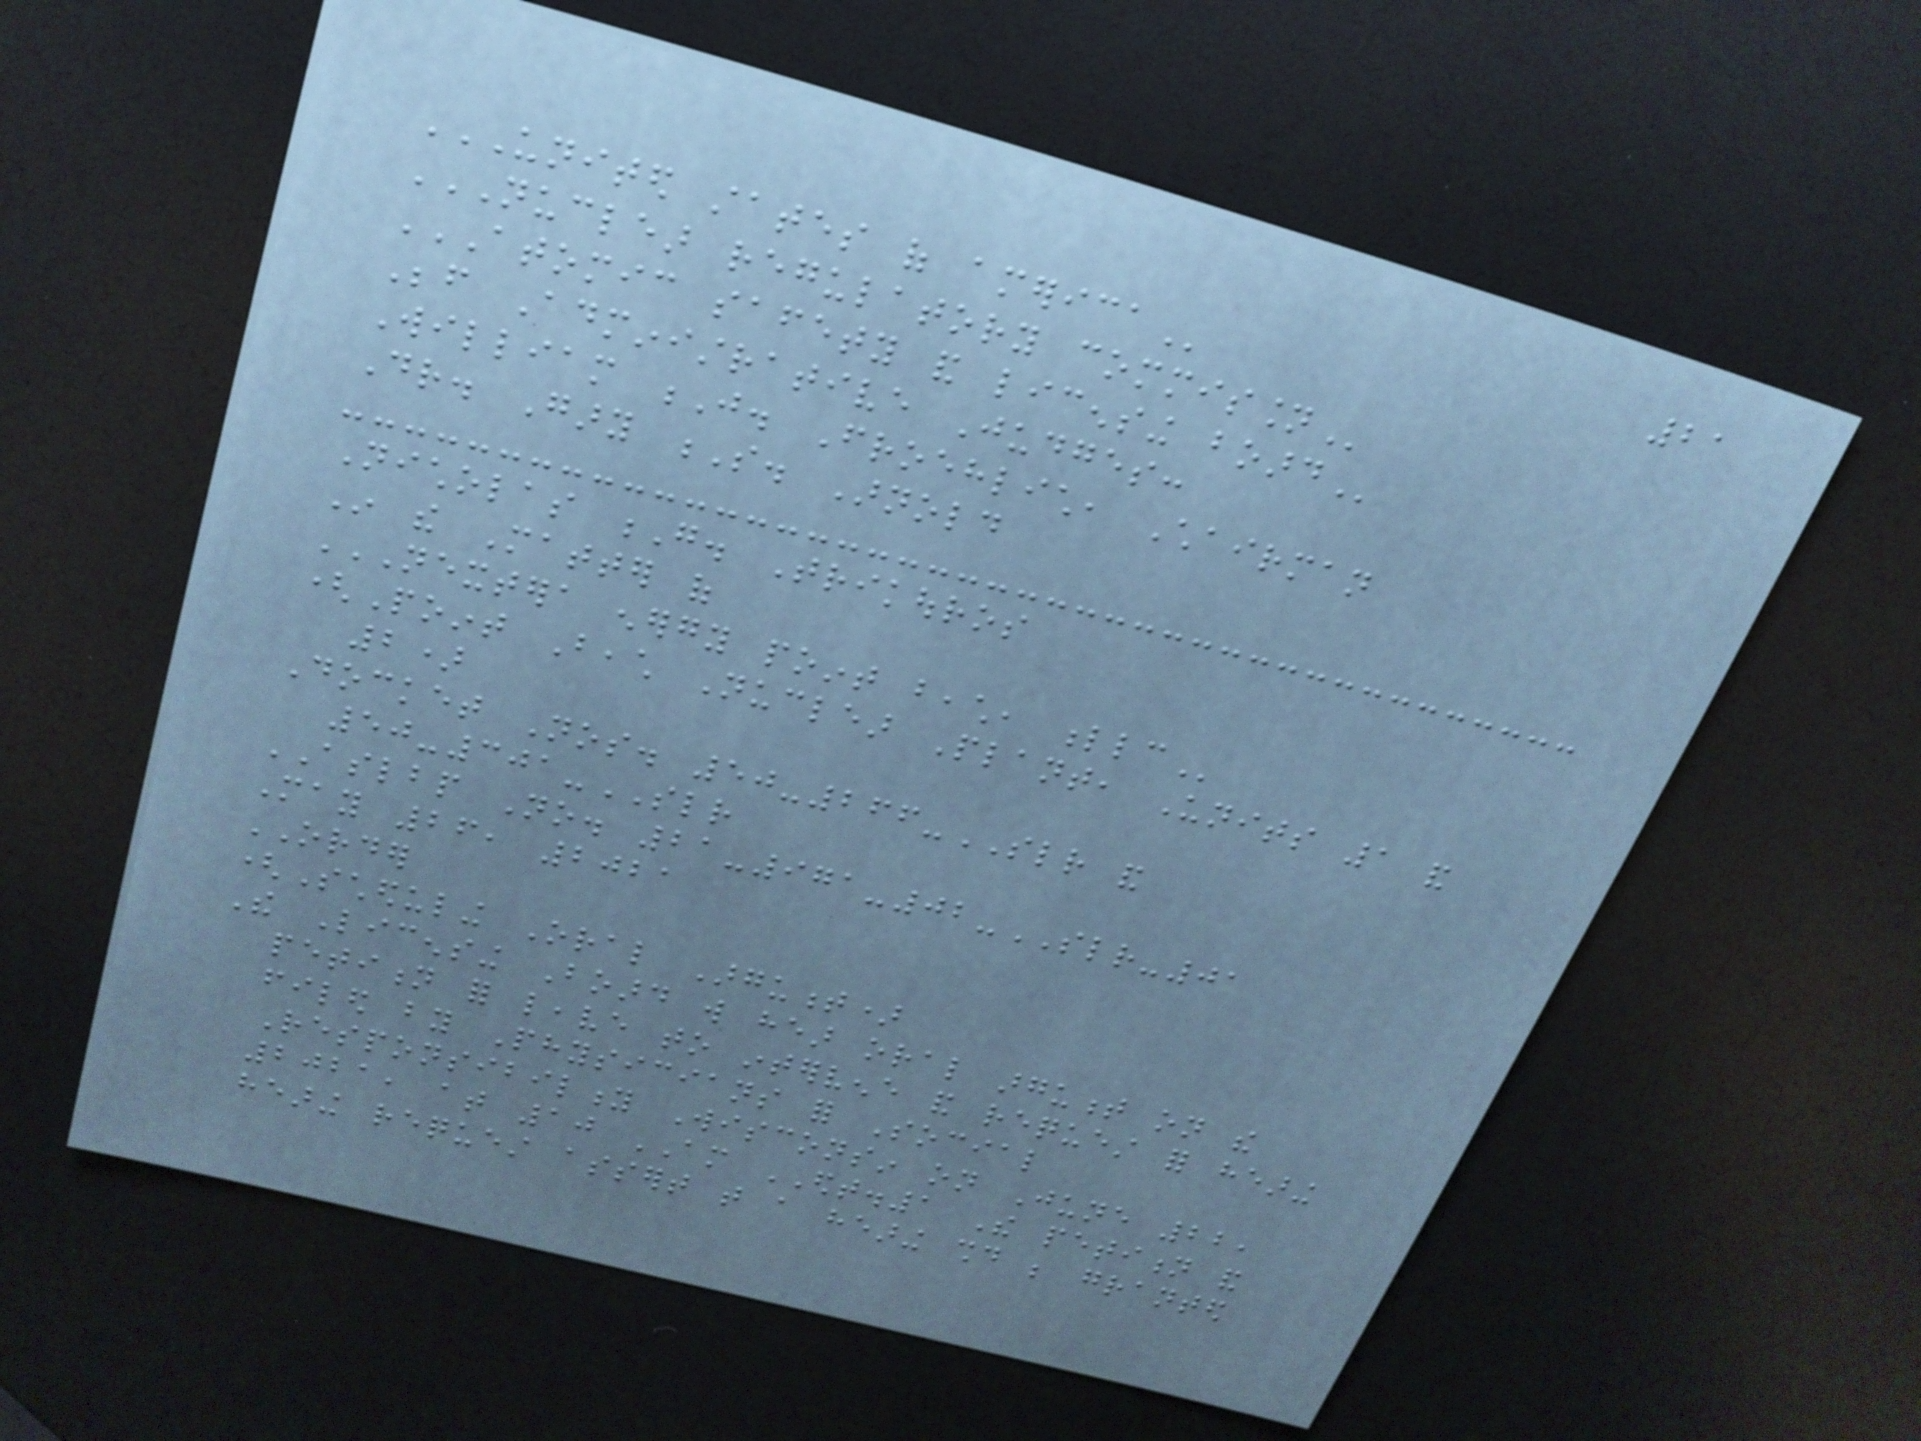21
UNITED STATES OF AMERICA
NUCLEAR REGULATORY COMMISSION
ATOMIC SAFETY AND LICENSING BOARD
Before Administrative Judges:
William J. Froehlich, Chairman
Dr. Gary S. Arnold
Nicholas G. Trikouros
In the Matter of
NEXTERA ENERGY POINT BEACH, LLC
(Point Beach Nuclear Plant, Units 1 and
2)
Docket Nos. 50-266-SLR and
50-301-SLR
ASLBP No. 21-971-02-SLR-01
May 26, 2021
ORDER
(Scheduling Oral Argument)
The Licensing Board will hear oral argument on the
petition for leave to intervene and request for hearing
filed by Physicians for Social
Responsibility Wisconsin on June 22,
2021, at 10 AM EDT.1 The petition and
hearing request assert that a hearing should be granted
